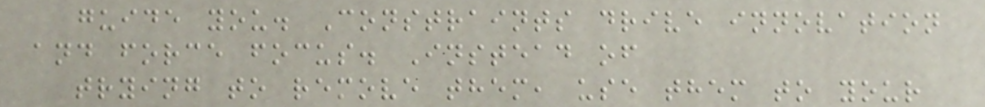guide you. Constraints drive innovation
and force focus. Instead of
trying to remove them, use them to your
